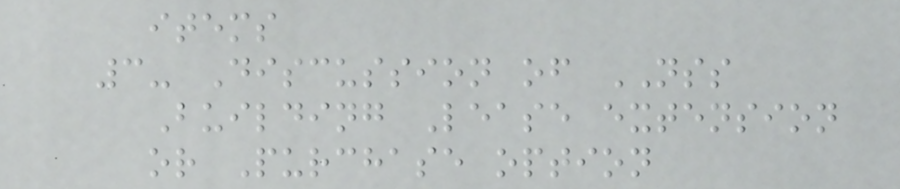items
3- Discussion of NSS
Building Lease extension
or Purchase option
